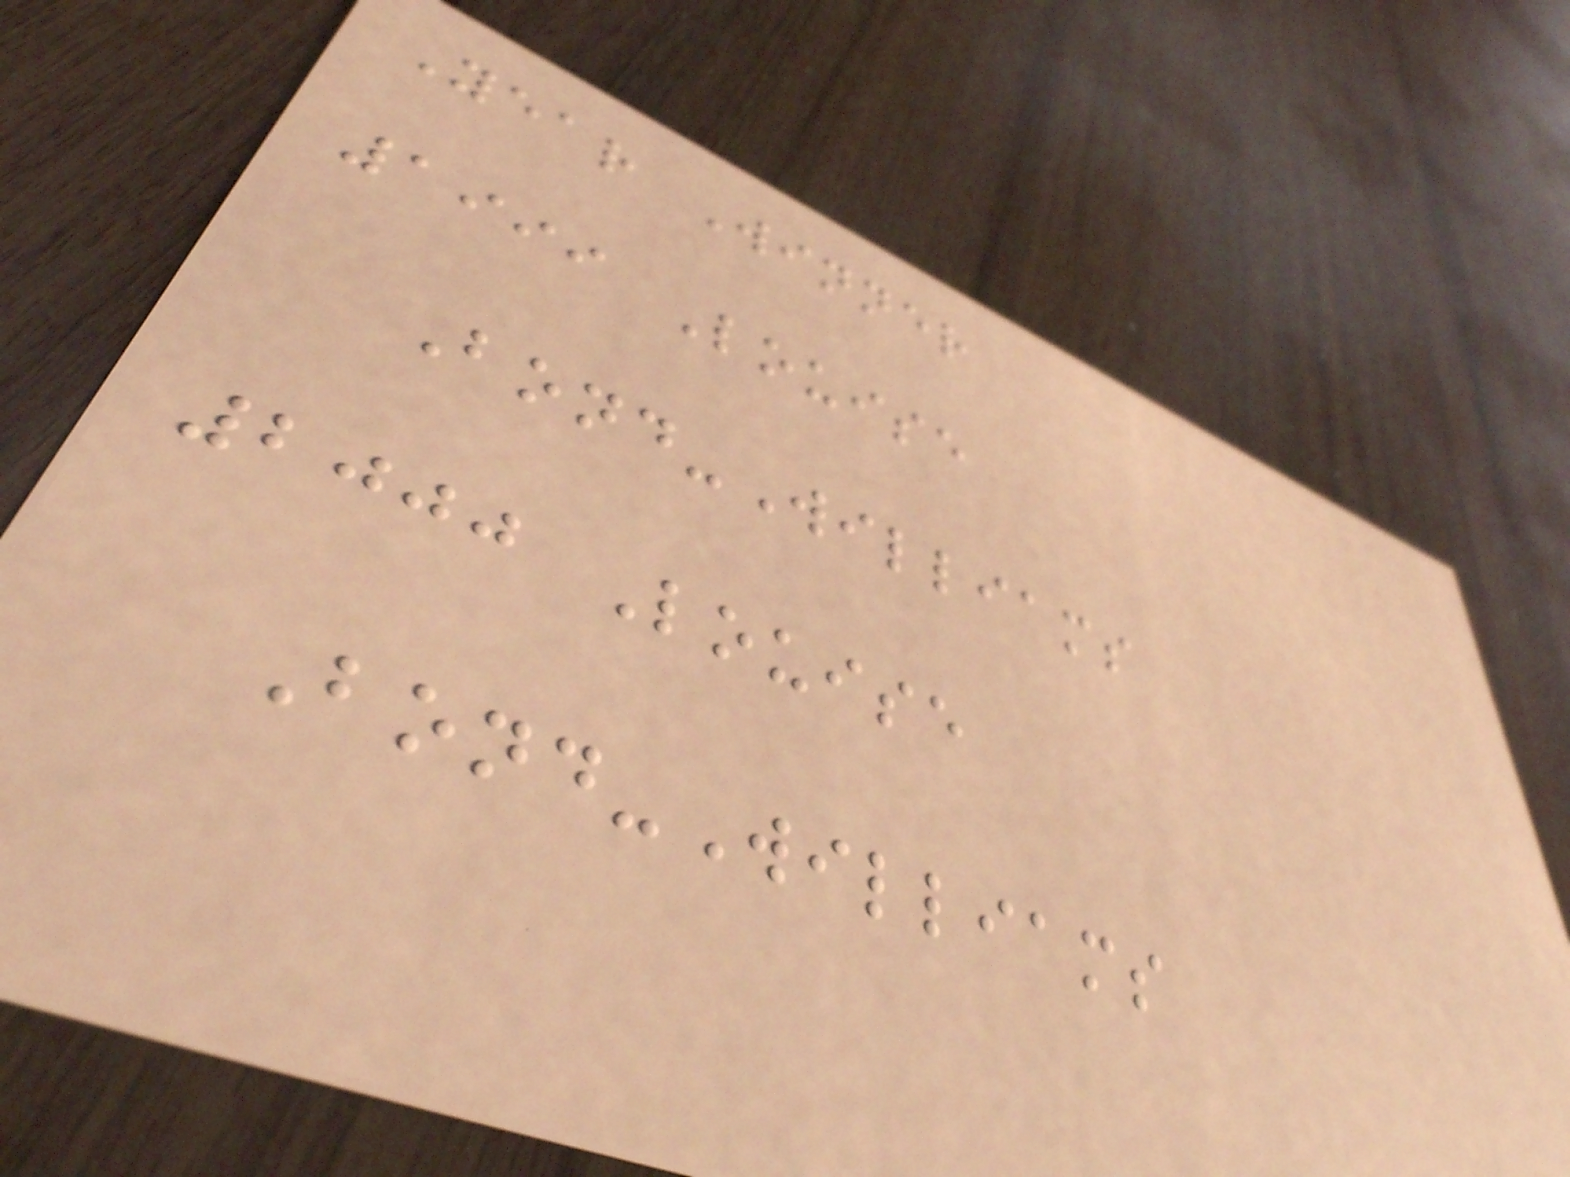Year Winner
1999 Louise
Bond-Williams
2000 Louise
Bond-Williams
